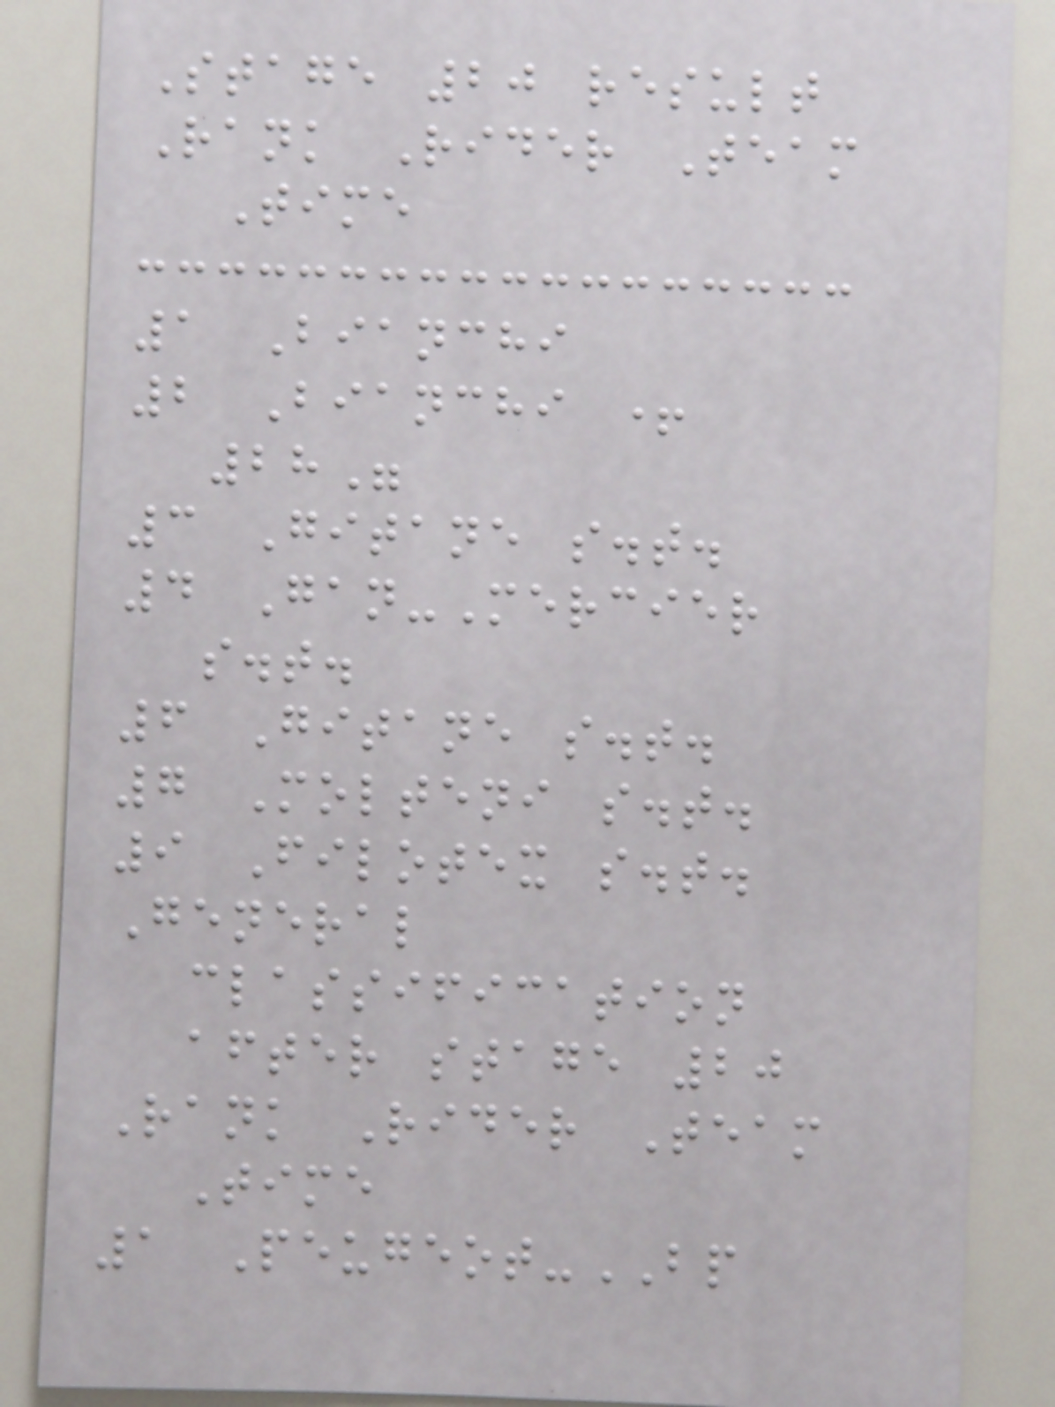Stage 20 result
Rank Rider Team
Time
1 Bianchi
2 Bianchi +
28"
3 Gitane s.t.
4 Gan-Mercier
s.t.
6 Gitane s.t.
7 Molteni s.t.
9 Filotex s.t.
General
classification
after stage 20
Rank Rider Team
Time
1 Peugeot-BP
